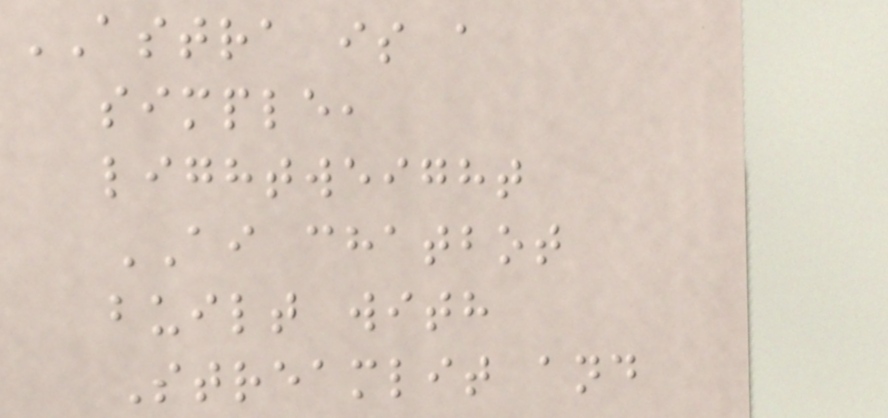ASTRA is a
simple,
lightweight
AI chatbot
built with
Streamlit and
